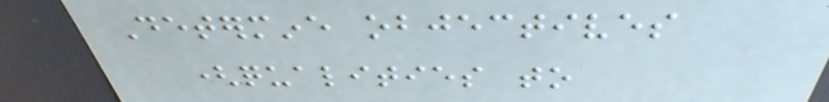Determine objectives
(qualities to
